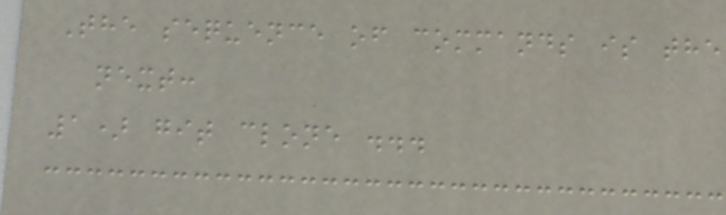The sequence of commands is the
next:
1) git clone ...
